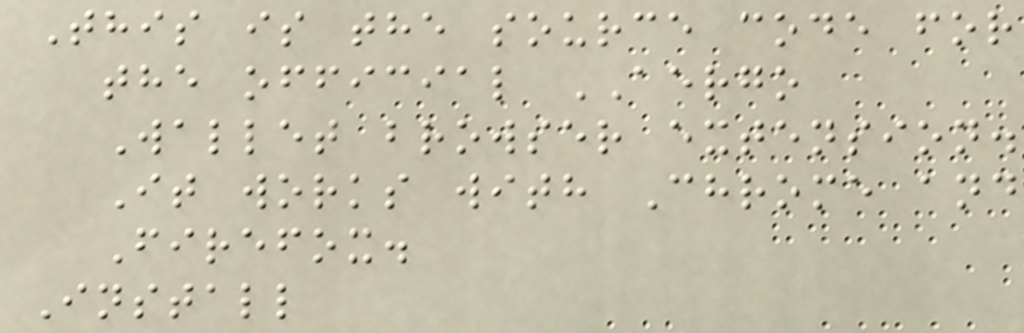This is the source code for
the official AERGO
Wallet browser extension.
It works with Chrome and
Firefox.
Install
